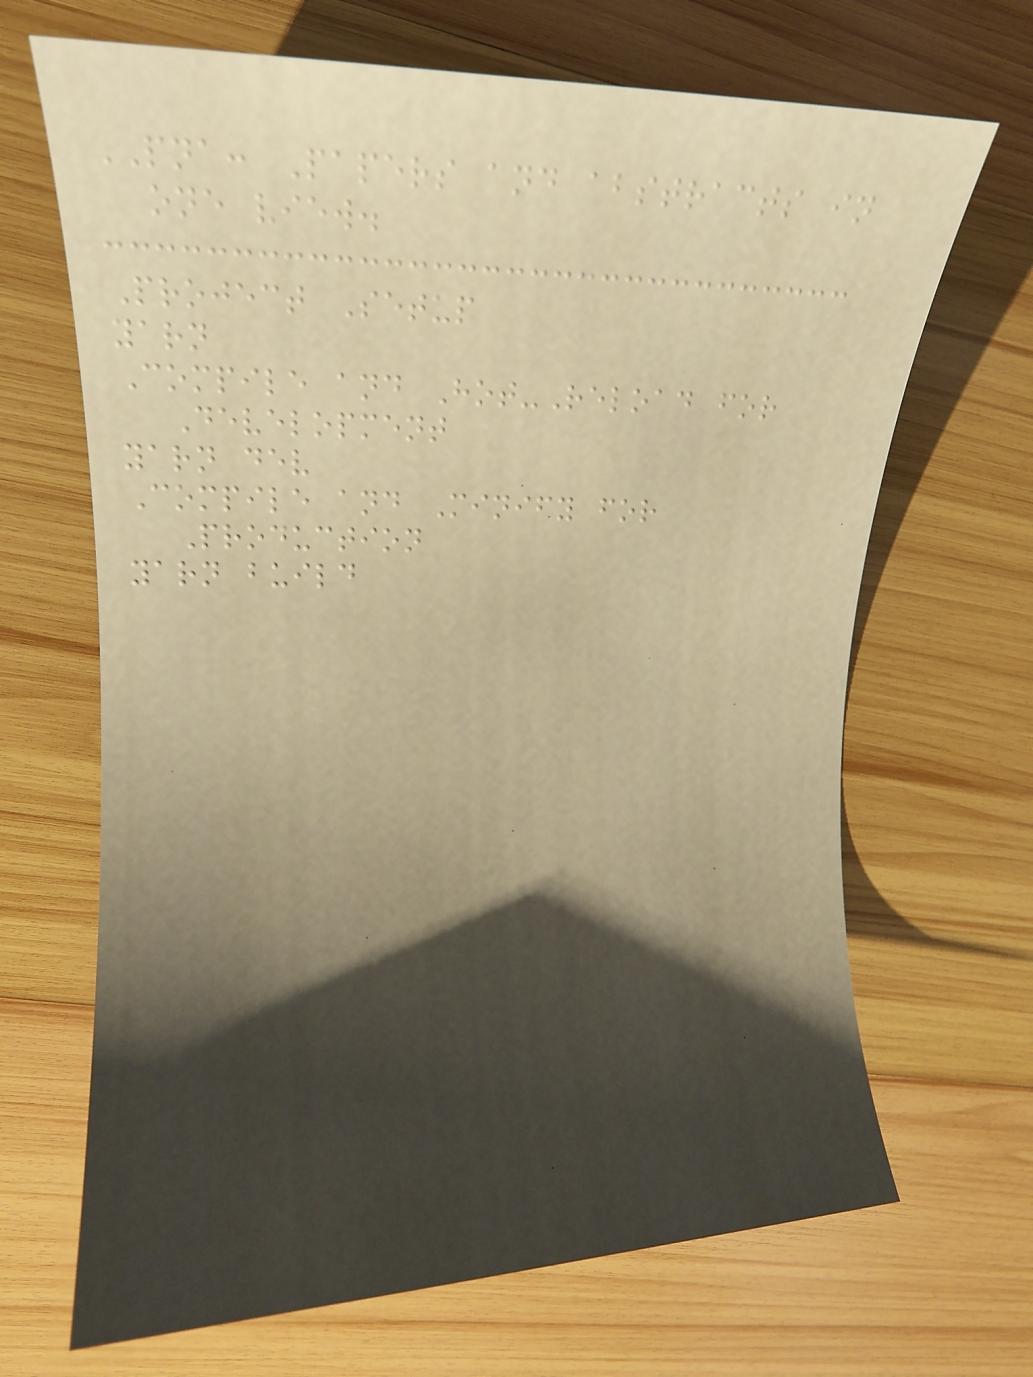PNA: Papers and abstracts in
one view.
Project Setup
yarn
Compile and Hot-Reload for
Development
yarn dev
Compile and Minify for
Production
yarn build
